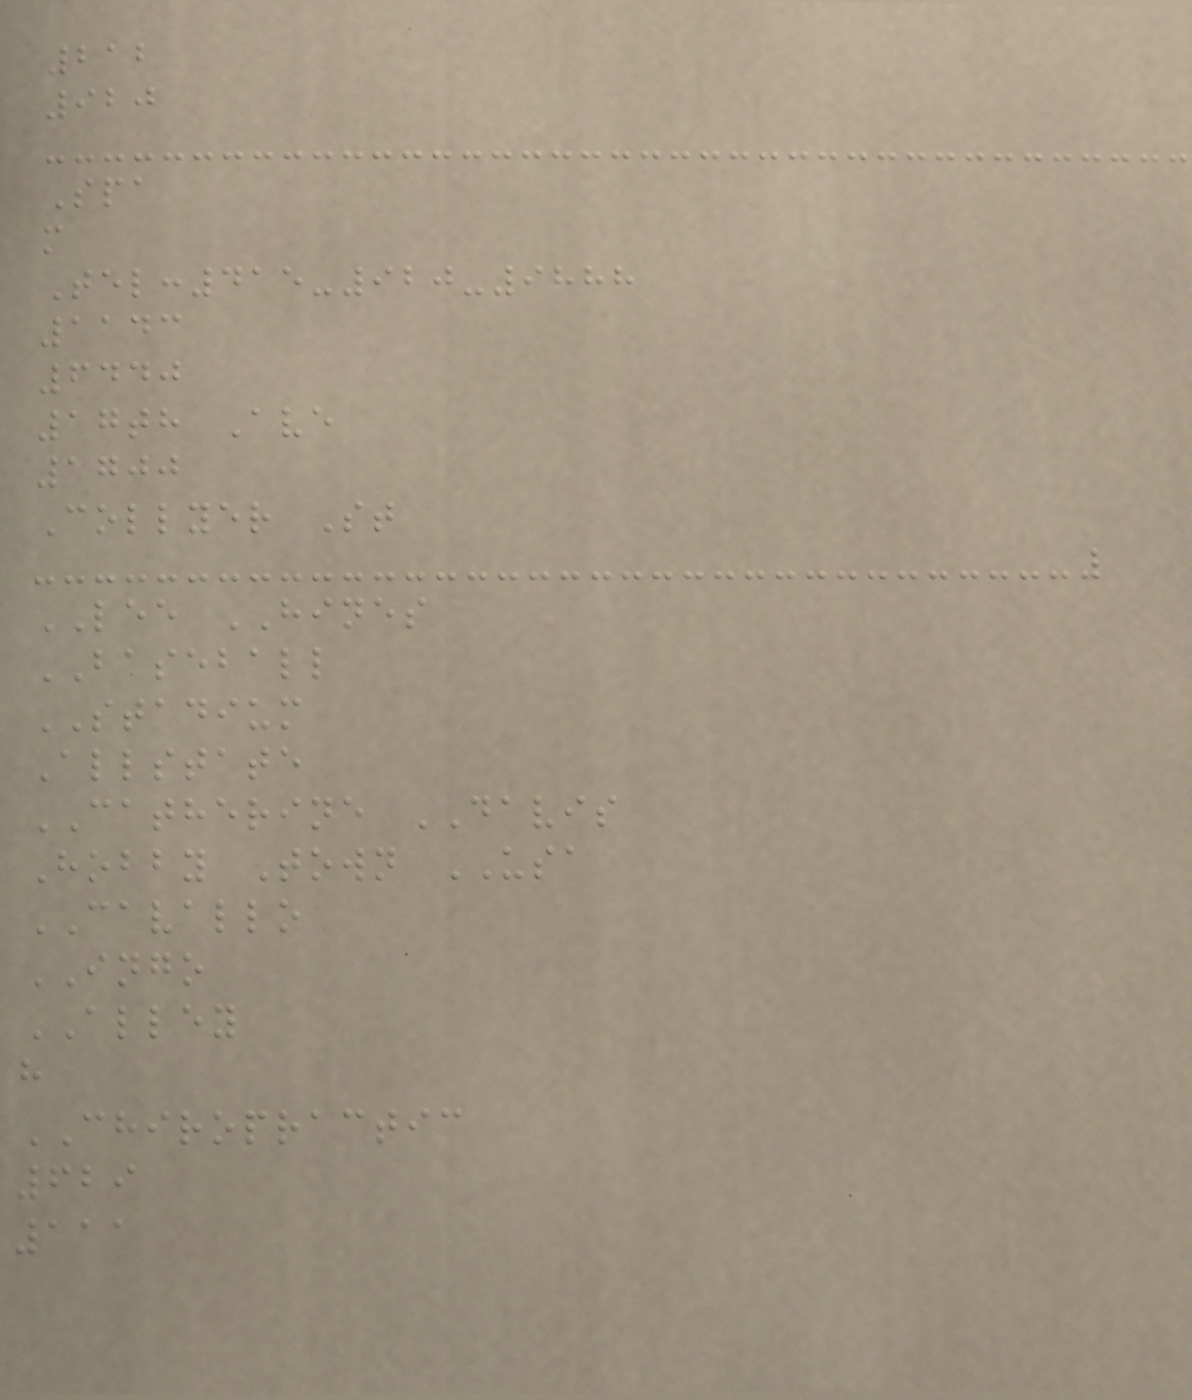212
920
Spa
m
Tel:415-920-9888
1143
6440
17th Ave
1700
Collyer St
LEE HINES
BASEBALL
STADIUM
Allstate
CATHERINE DAVIS
Hobby Town USA
CAVALLO
INGO
ALLEY
h
CHIROPRACTIC
629
111
